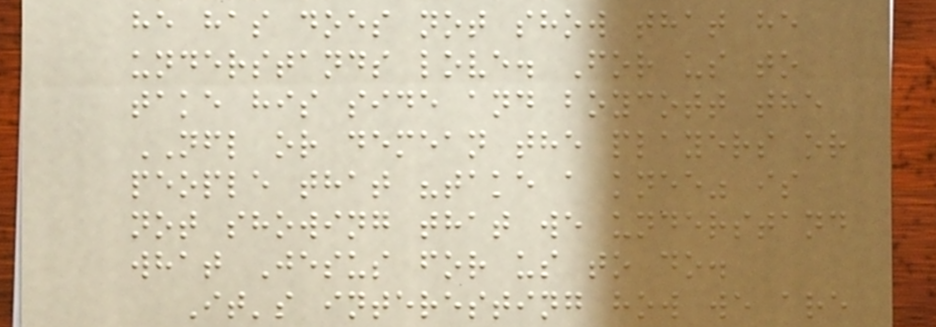he has does not show that he
understands love. For us to
take his side and boycott the
NFL or demean the players or
people that "take a knee" is
not showing that we understand
what Jesus for us to do.
It's interesting how we are
